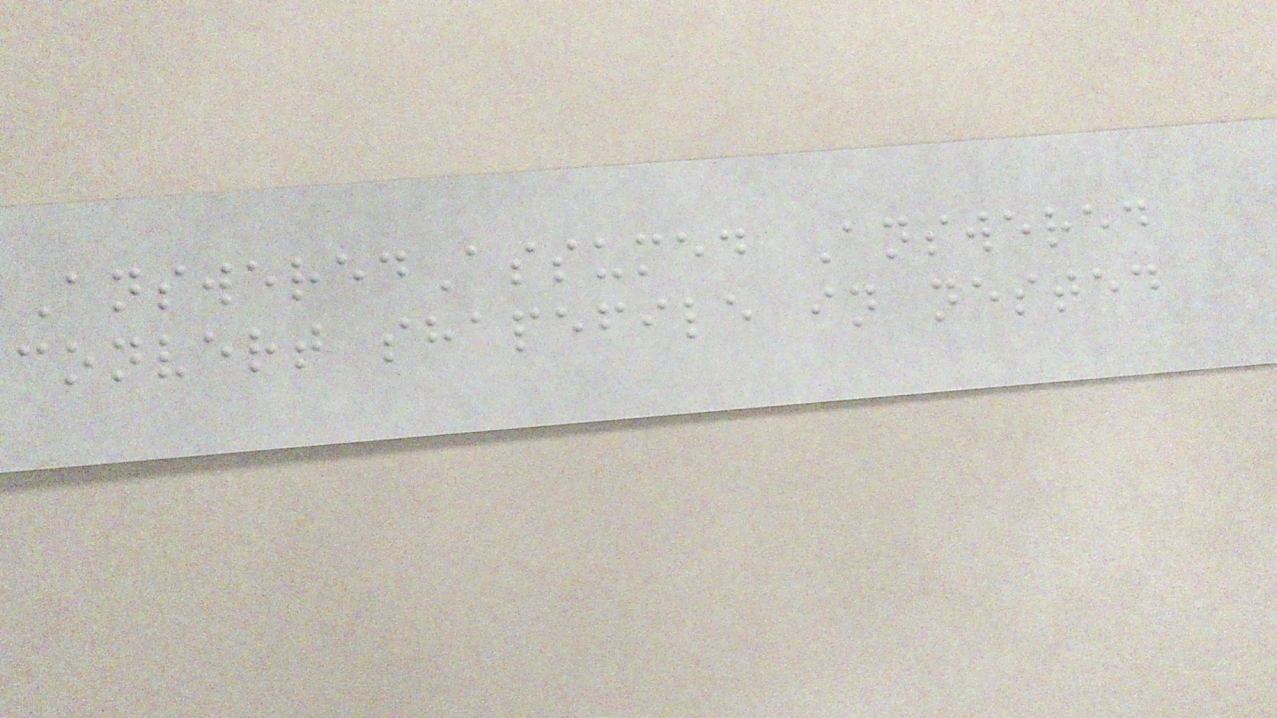AnsweredAssumed Answered
convert shapefile in nested
